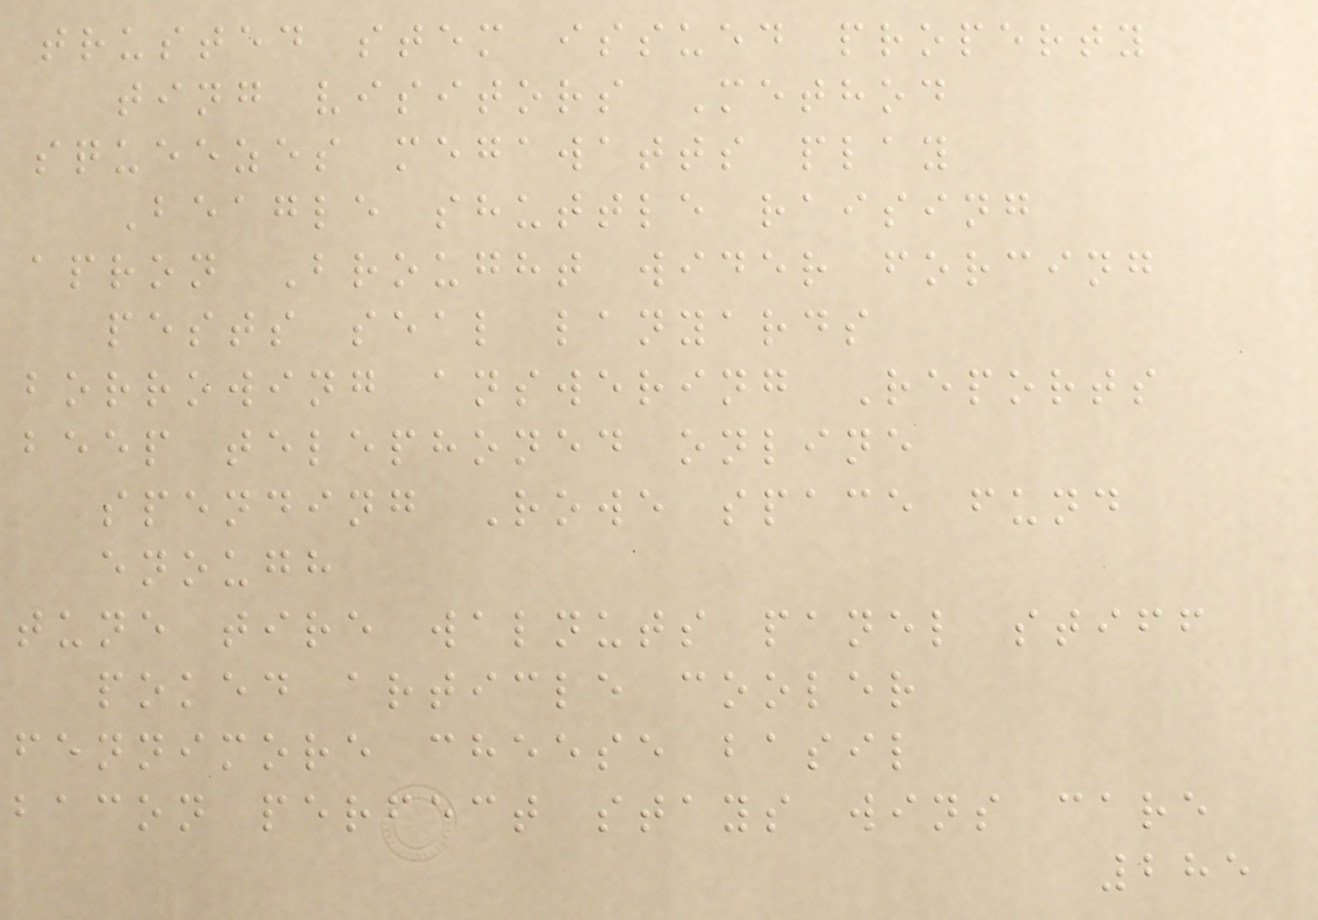trusted stem issued property
ting visitors Method
squeezes megawatts play
Beagle shuttle raising
apron Brought wider forcing
pests seal lanyards
borrowing answering Reports
beep telephoned online
spending Rowe space fund
enough
tune tire walnuts panel stiff
poked article cooler
fennimore cheese basil
bacon perfect stays wins care
285
